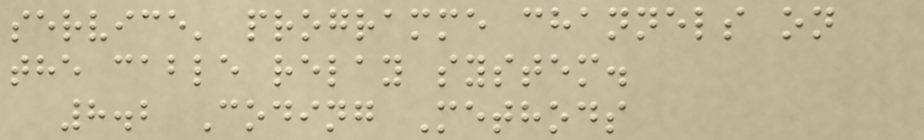service' programme channels on
the cable relay system.
8.2 Coding Methods
